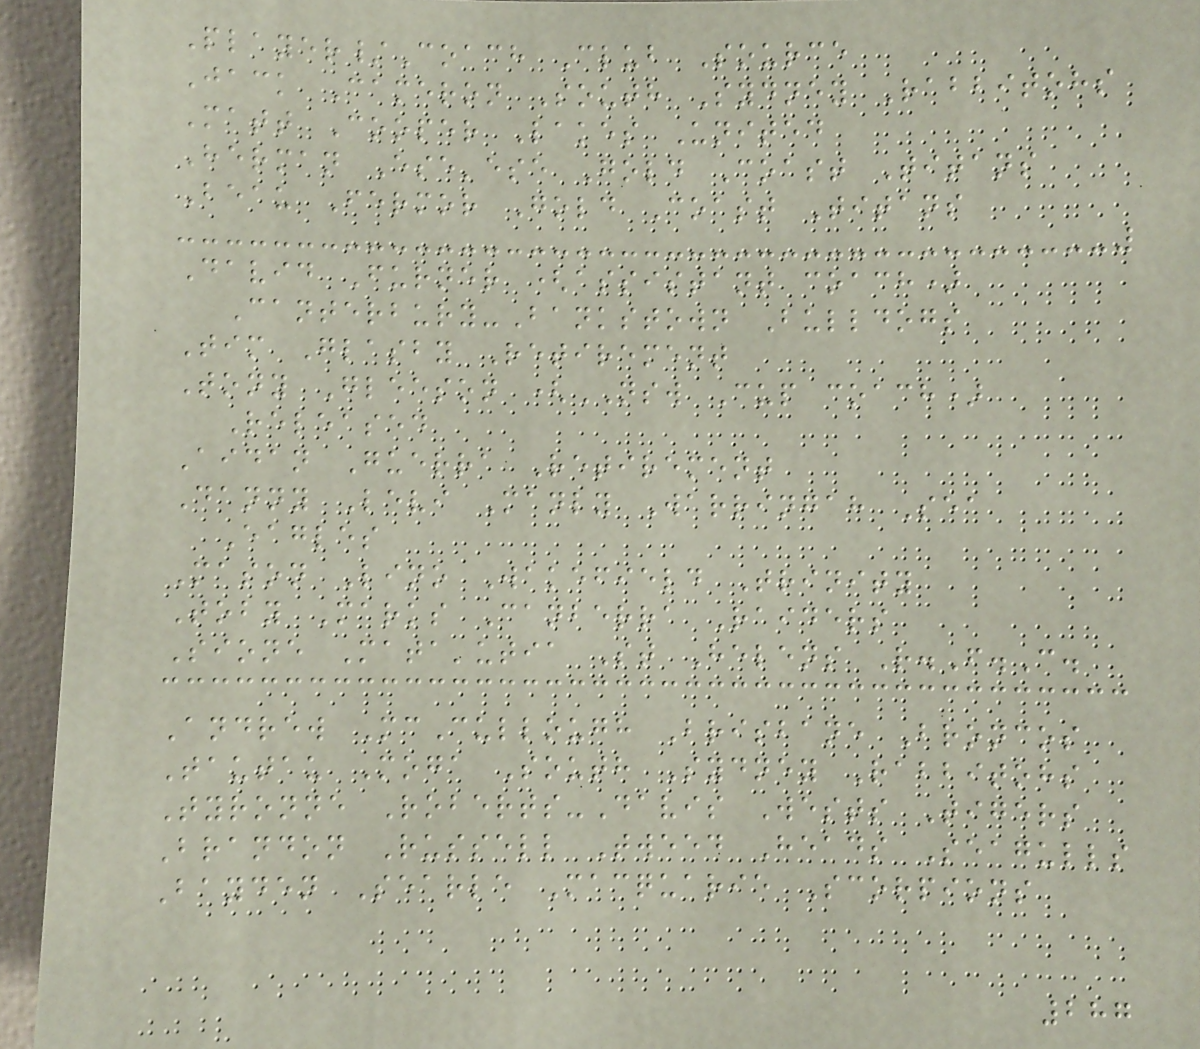Player/Coach Club Source
Jack Cameron South Sydney Rabbitohs
Matt Cooper Lakes United
Herman Ese'ese Gold Coast Titans
Beau Fermor Gold Coast Titans
David Furner (assistant coach)
Canterbury-Bankstown Bulldogs
Tim Glasby Retirement
Tony Gleeson (NSW Cup coach)
Released
Aidan Guerra Retirement
Danny Levi Manly Warringah Sea
Eagles
Mason Lino Wakefield Trinity
Toby Marks Canberra Raiders
Sione Mata'utia St Helens R.F.C.
Andrew McCullough Brisbane Broncos
Tautau Moga South Sydney Rabbitohs
Tyronne Roberts-Davis Wests Tigers
Brandon Russell Tweed Heads Seagulls
Bayden Searle Macquarie Scorpions
287
